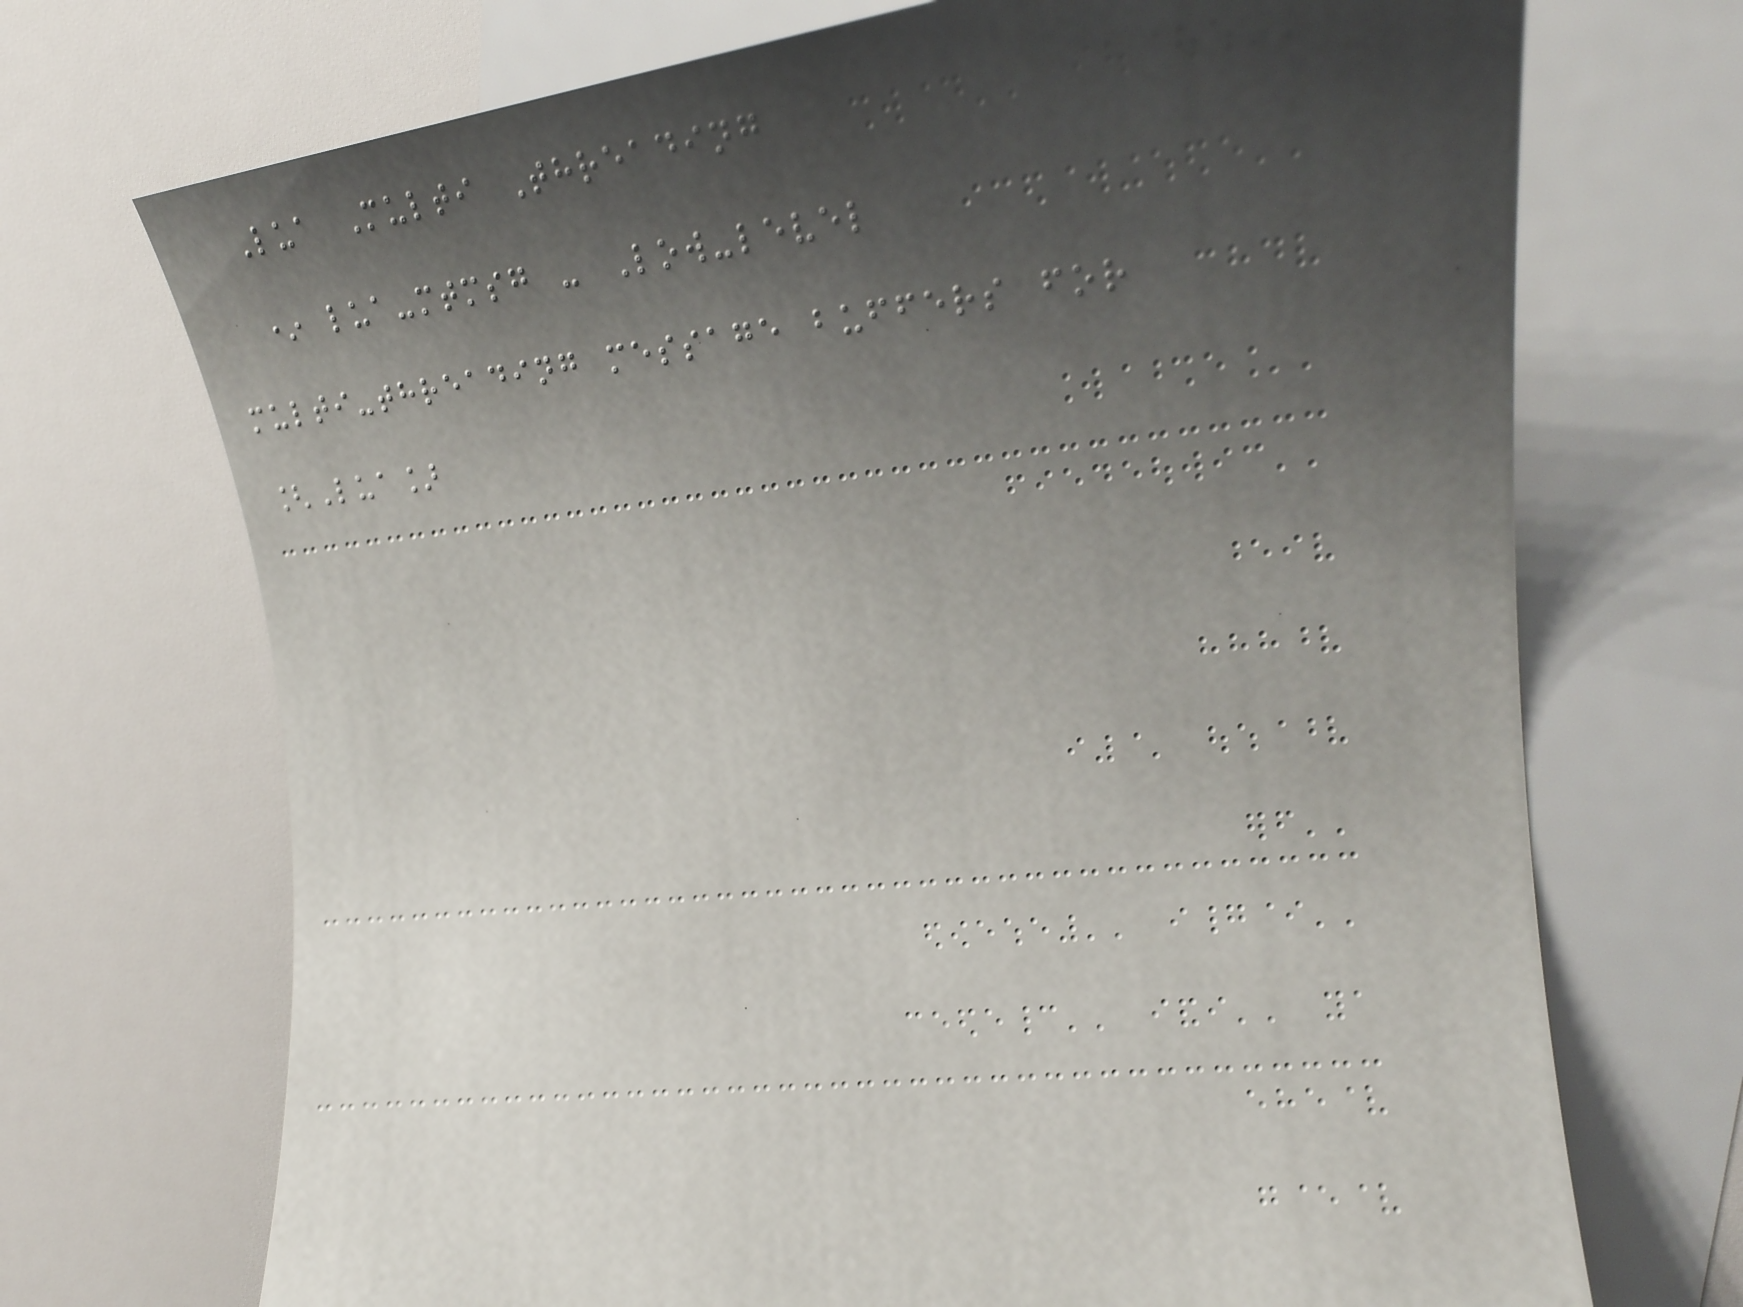Lua Multi Threading
* lua-mtmsg - Low-level
multi-threading message buffers for
[Lua]
